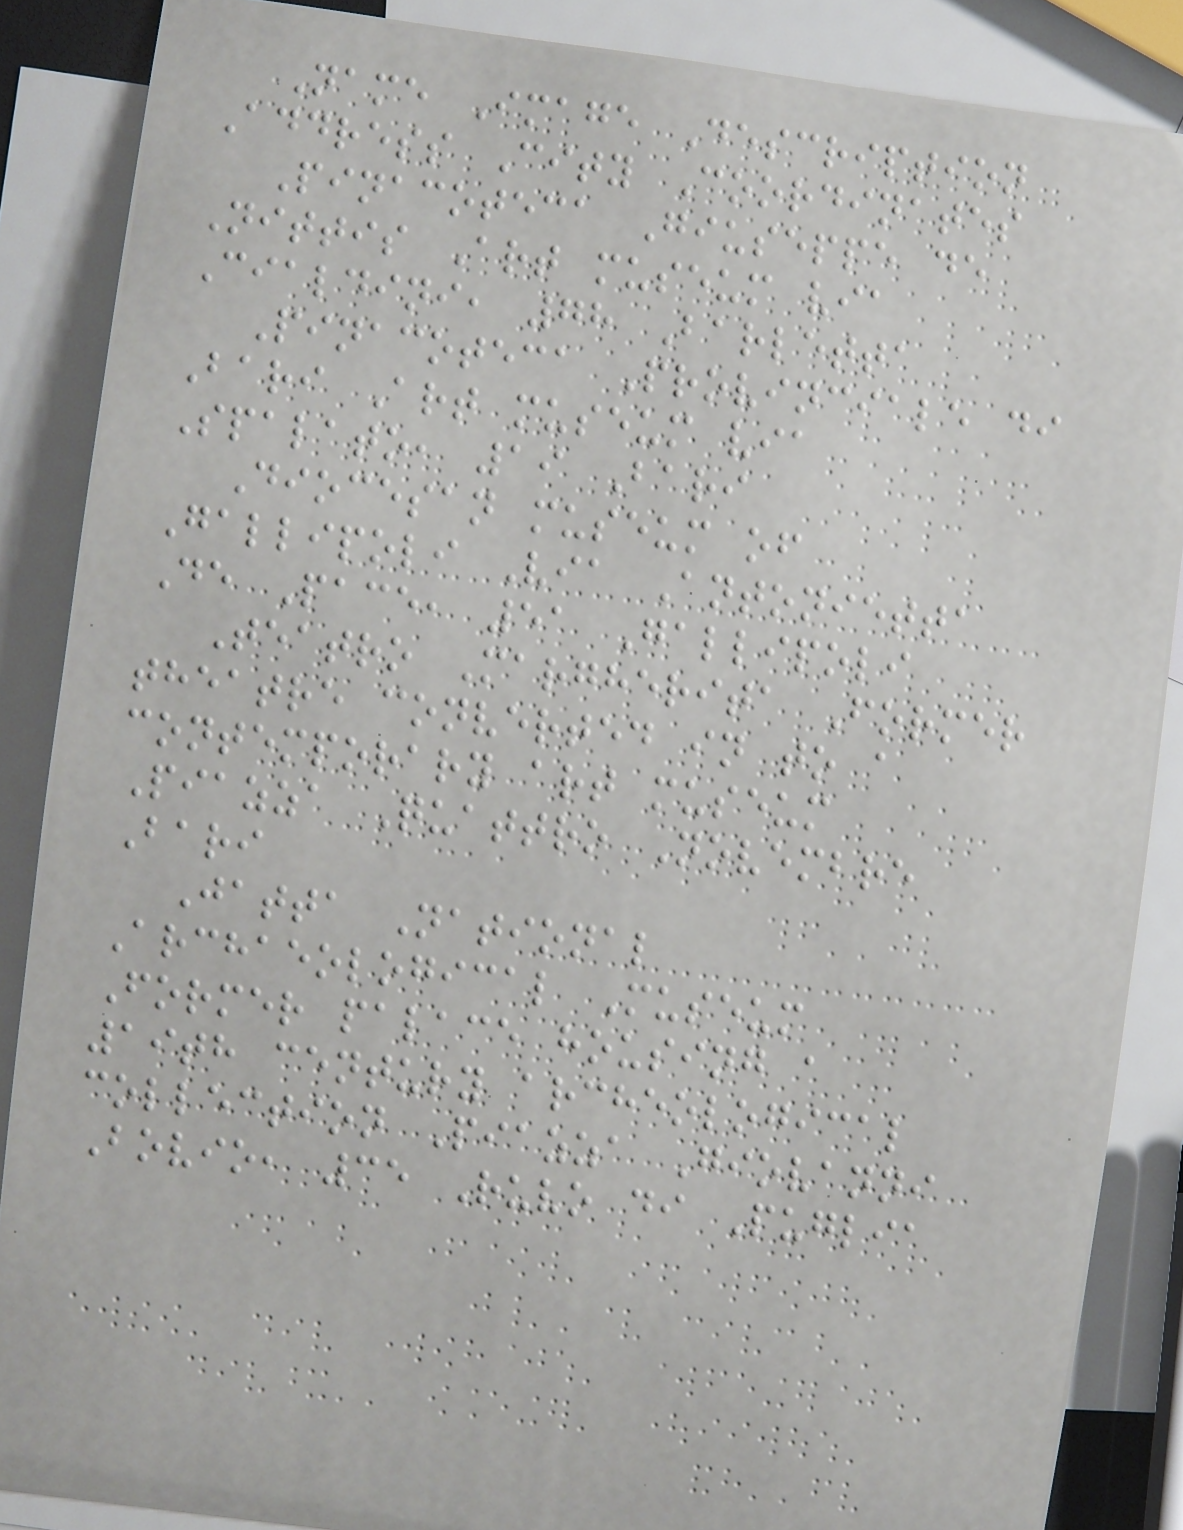Name Image Description
Address City Coordinates
Pinacoteca Giuseppe de
Nittis Art museum via
Cialdini, 78 Barletta
Pinacoteca Provinciale di
Bari Art museum via
Spalato, 19 Bari
Diocesan museum of
Gallipoli Via Antonietta
De Pace, 51 Gallipoli
Teatro Margherita Former
theatre converted in to a
contemporary art museum
Piazza Quattro Novembre
Bari
Jatta National
Archaeological Museum
Former palace housing a
19th century archeological
collection Piazza Giovanni
Bovio, 35 Ruvo di Puglia
